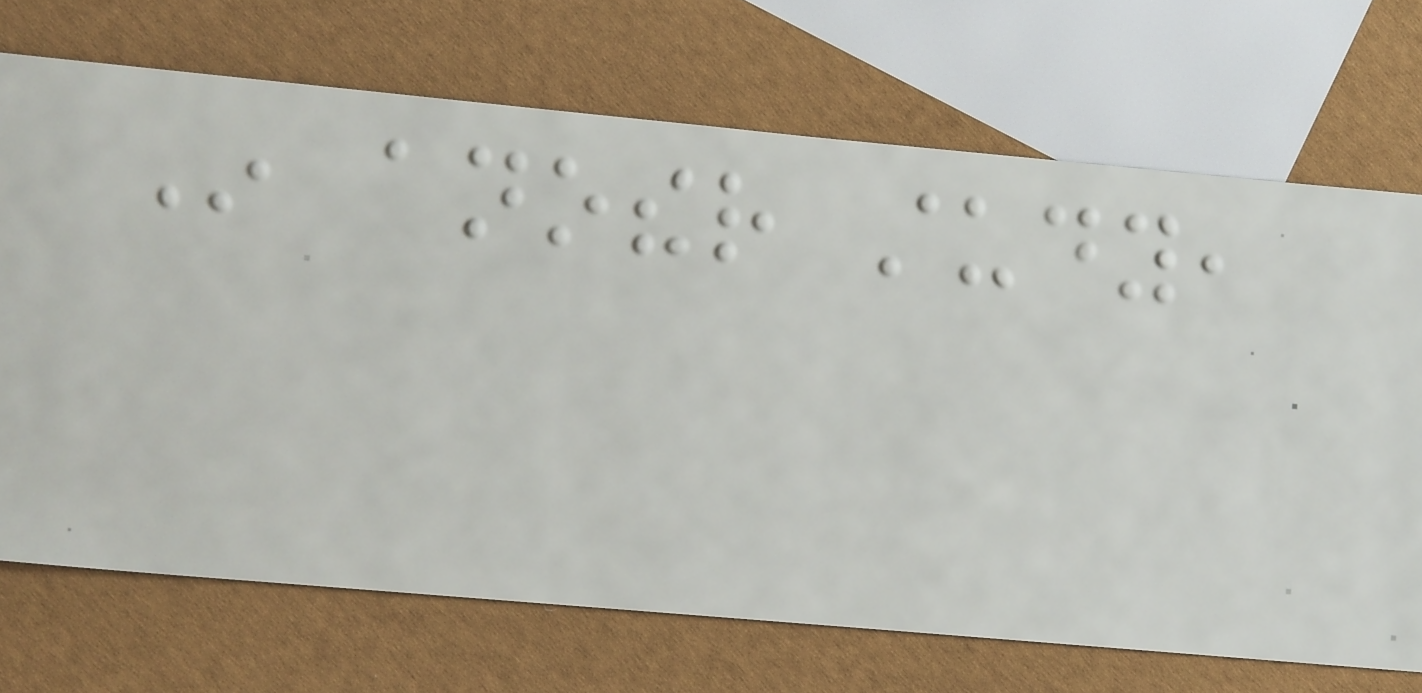In another study,
